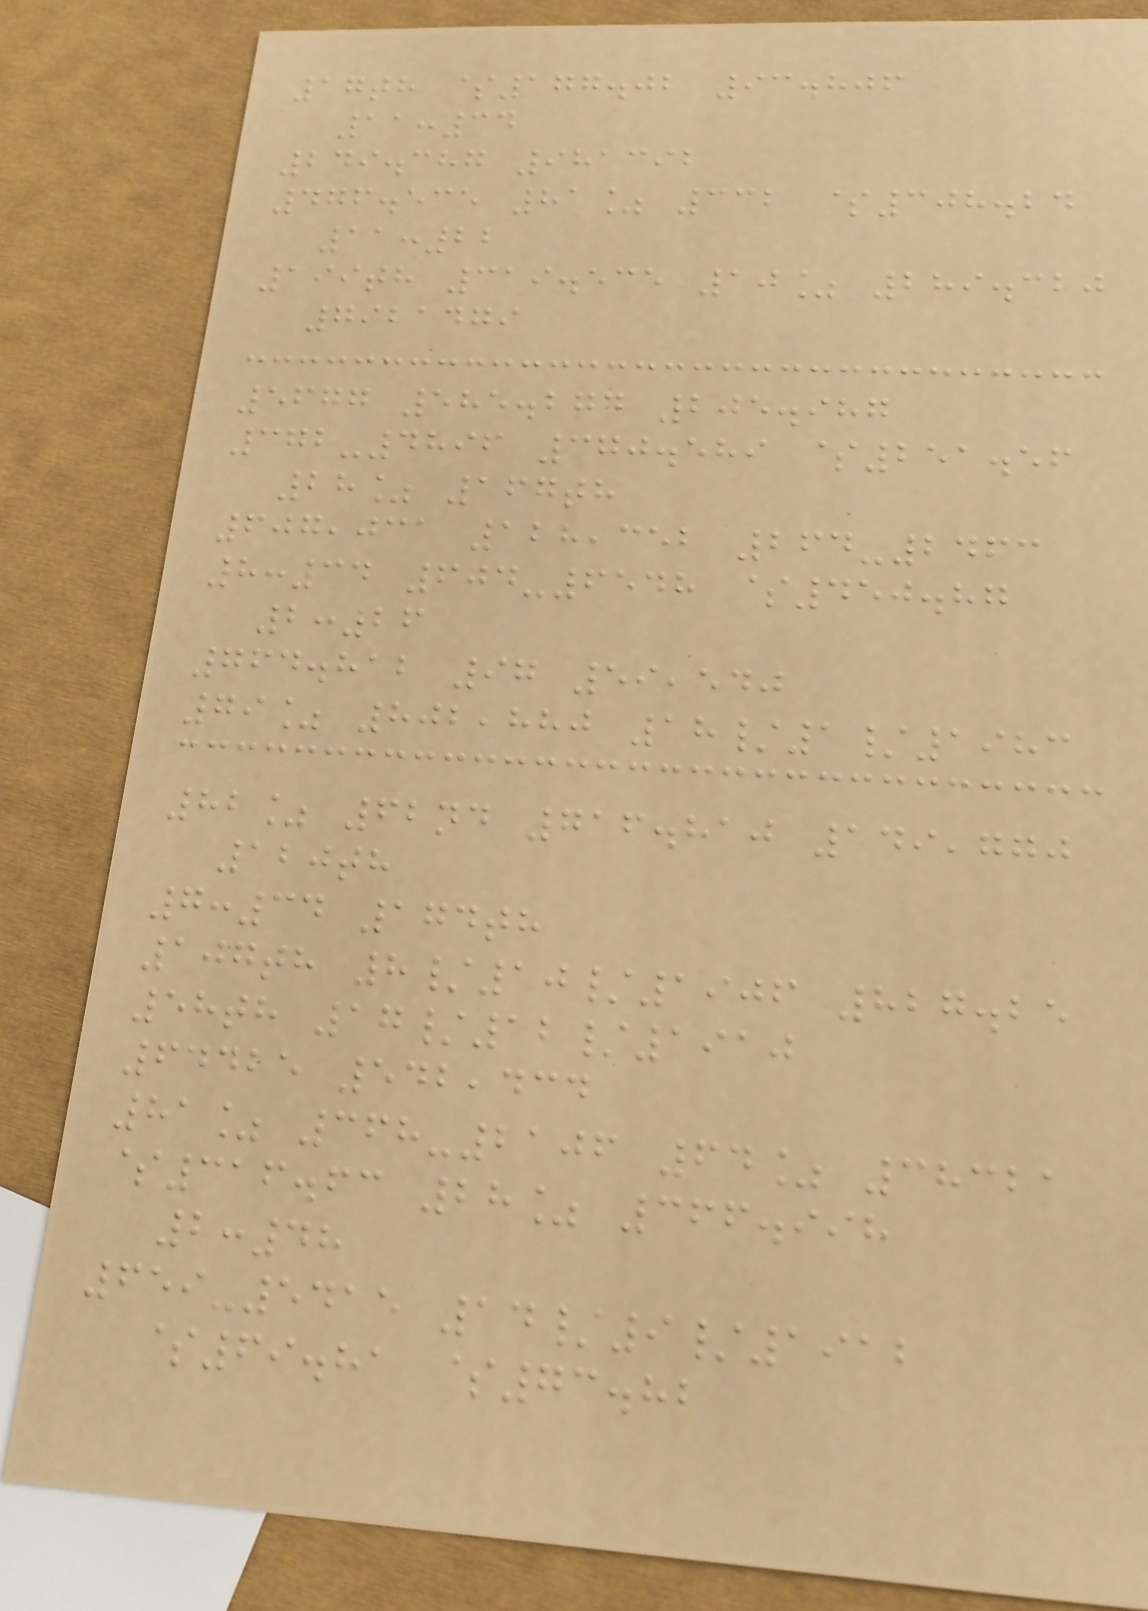17th $177.02 93.806
11:34
249.387 981392
476.535 81% 332 $308.24
11:22
199th 319.535 10% 289.320
7921479
5677 585.274 205.987
372-4896 370.589 $251.56
28% 167th
607,031 128,352 264-2463
8:34 604-6548 $450.87
2:26
764.812 97 59,540
79% 802,880 18/1/1983
82% 62nd 716.810 149,770
120th
7:34 174th
107th 8/10/1906 827.25
58th 17/12/1910
64425 542,434
81% 368-2106 64% 38321
$316.63 28% 366.998
2:48
659-5415 14/9/1912
$69.81 $73.82
